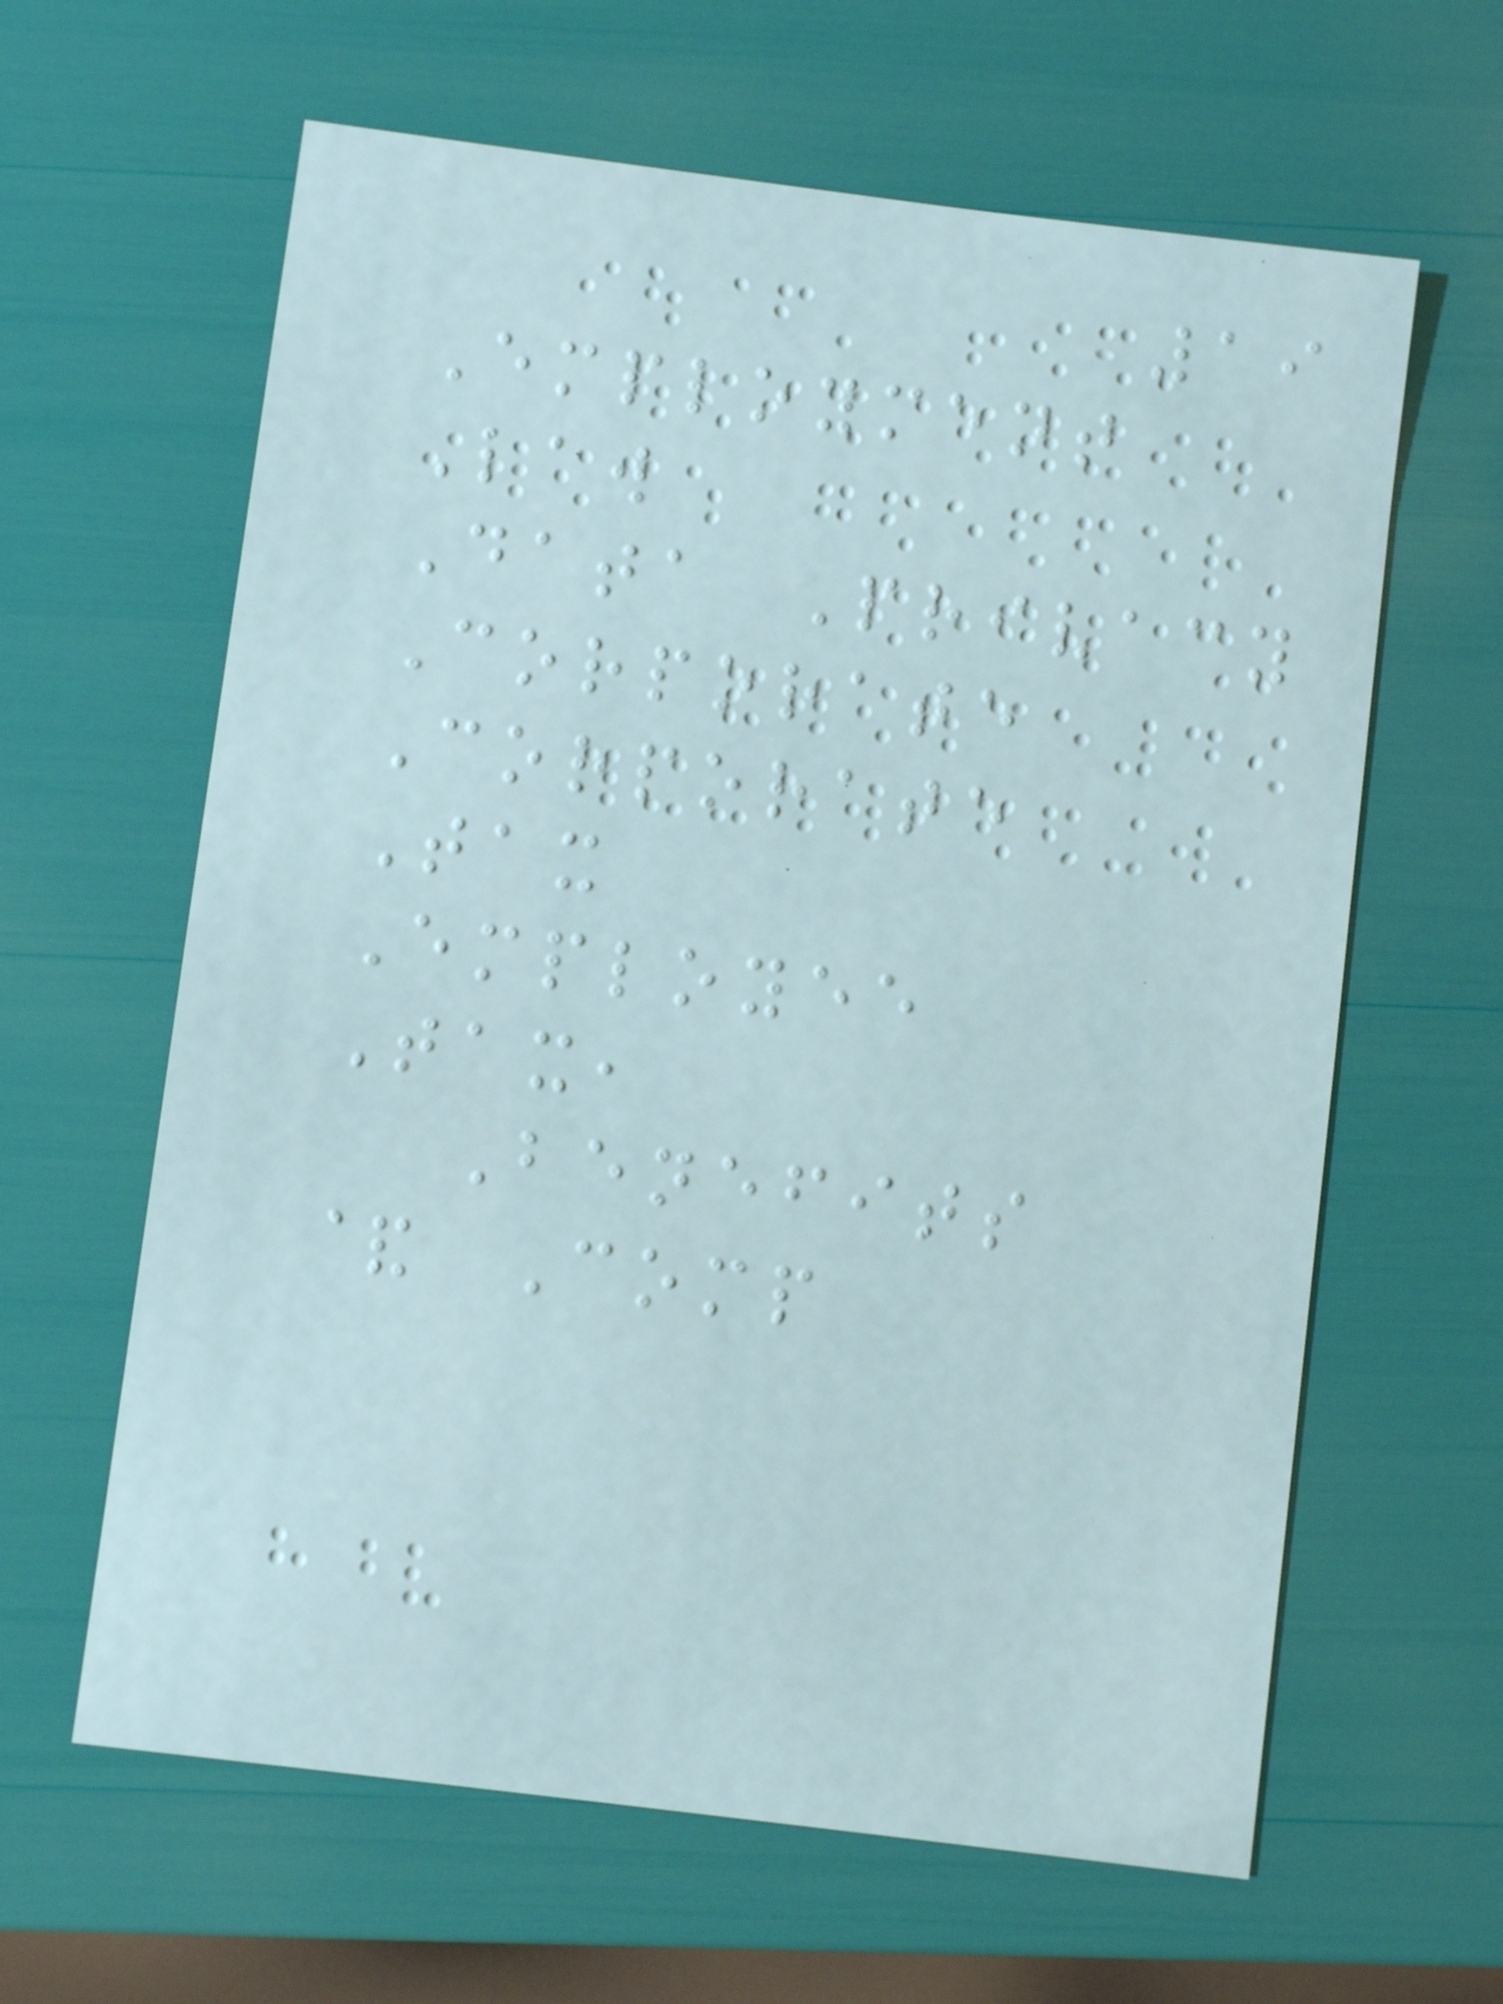19
Employment
Law
Data Privacy
Corporate
Corporate
Tax
Employee
Tax,
Benefits
& Comp
